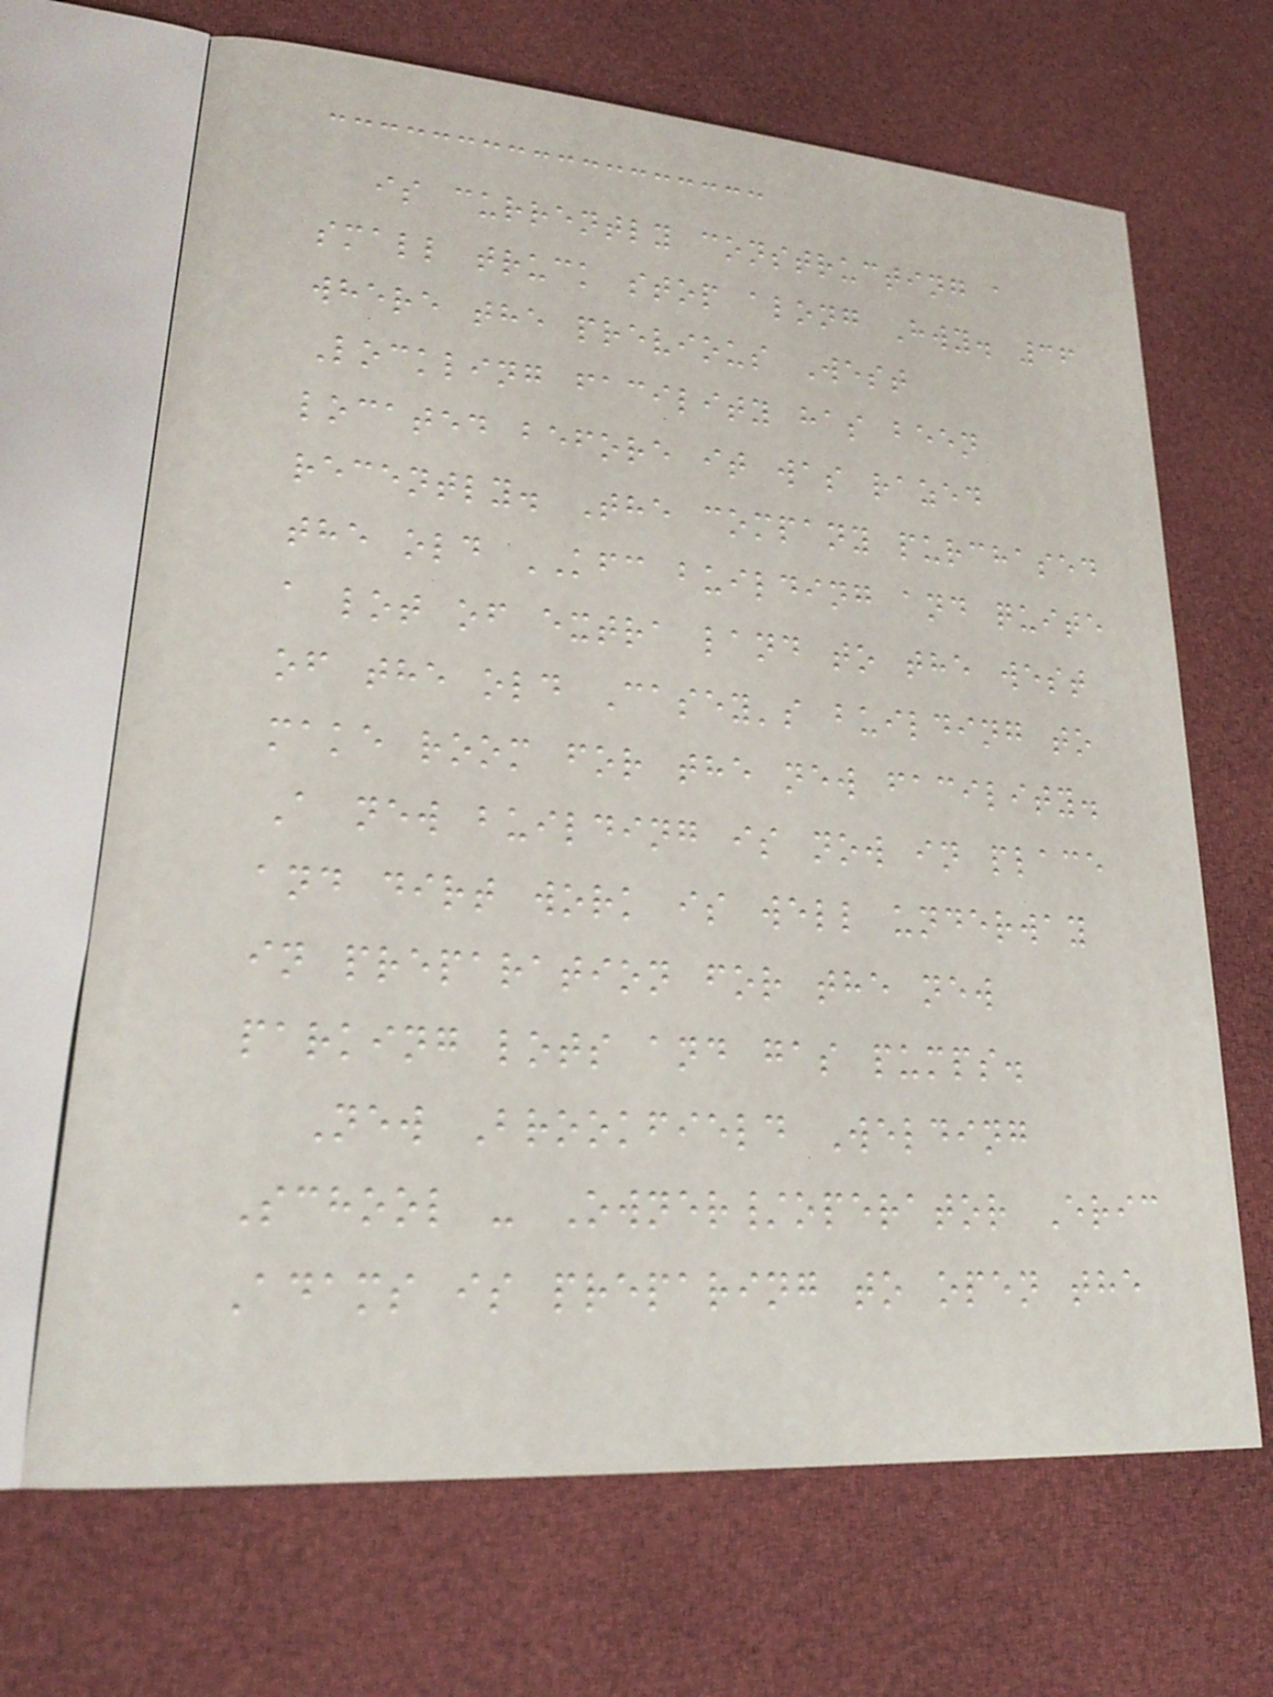is currently constructing a
small truck stop along Hwy. 36
where the previous West
Lockling facility has been
located before it was razed
recently. The company purchased
the old KFC building and quite
a lot of extra land to the west
of the old Casey's building to
make room for the new facility.
A new building is now in place
and dirt work is well underway
in preparation for the new
parking lots and gas pumps.
New Brookfield Welding
School - Owner/operator Eric
Adams is preparing to open the
